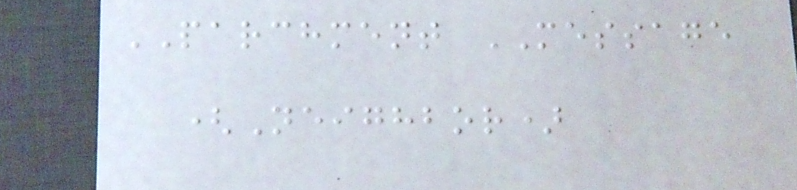PARCHMENT MESSAGE
(Neighbor)
